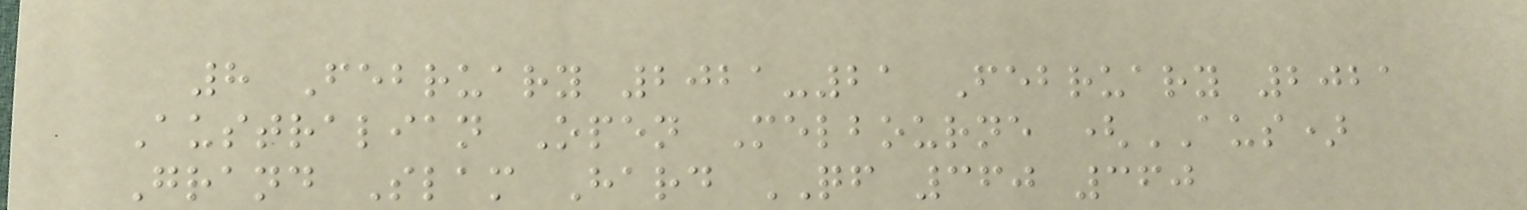8 February 2021-21 February 2021
Australian Open Melbourne (AUS)
Grand Slam Hard QF 360 360
